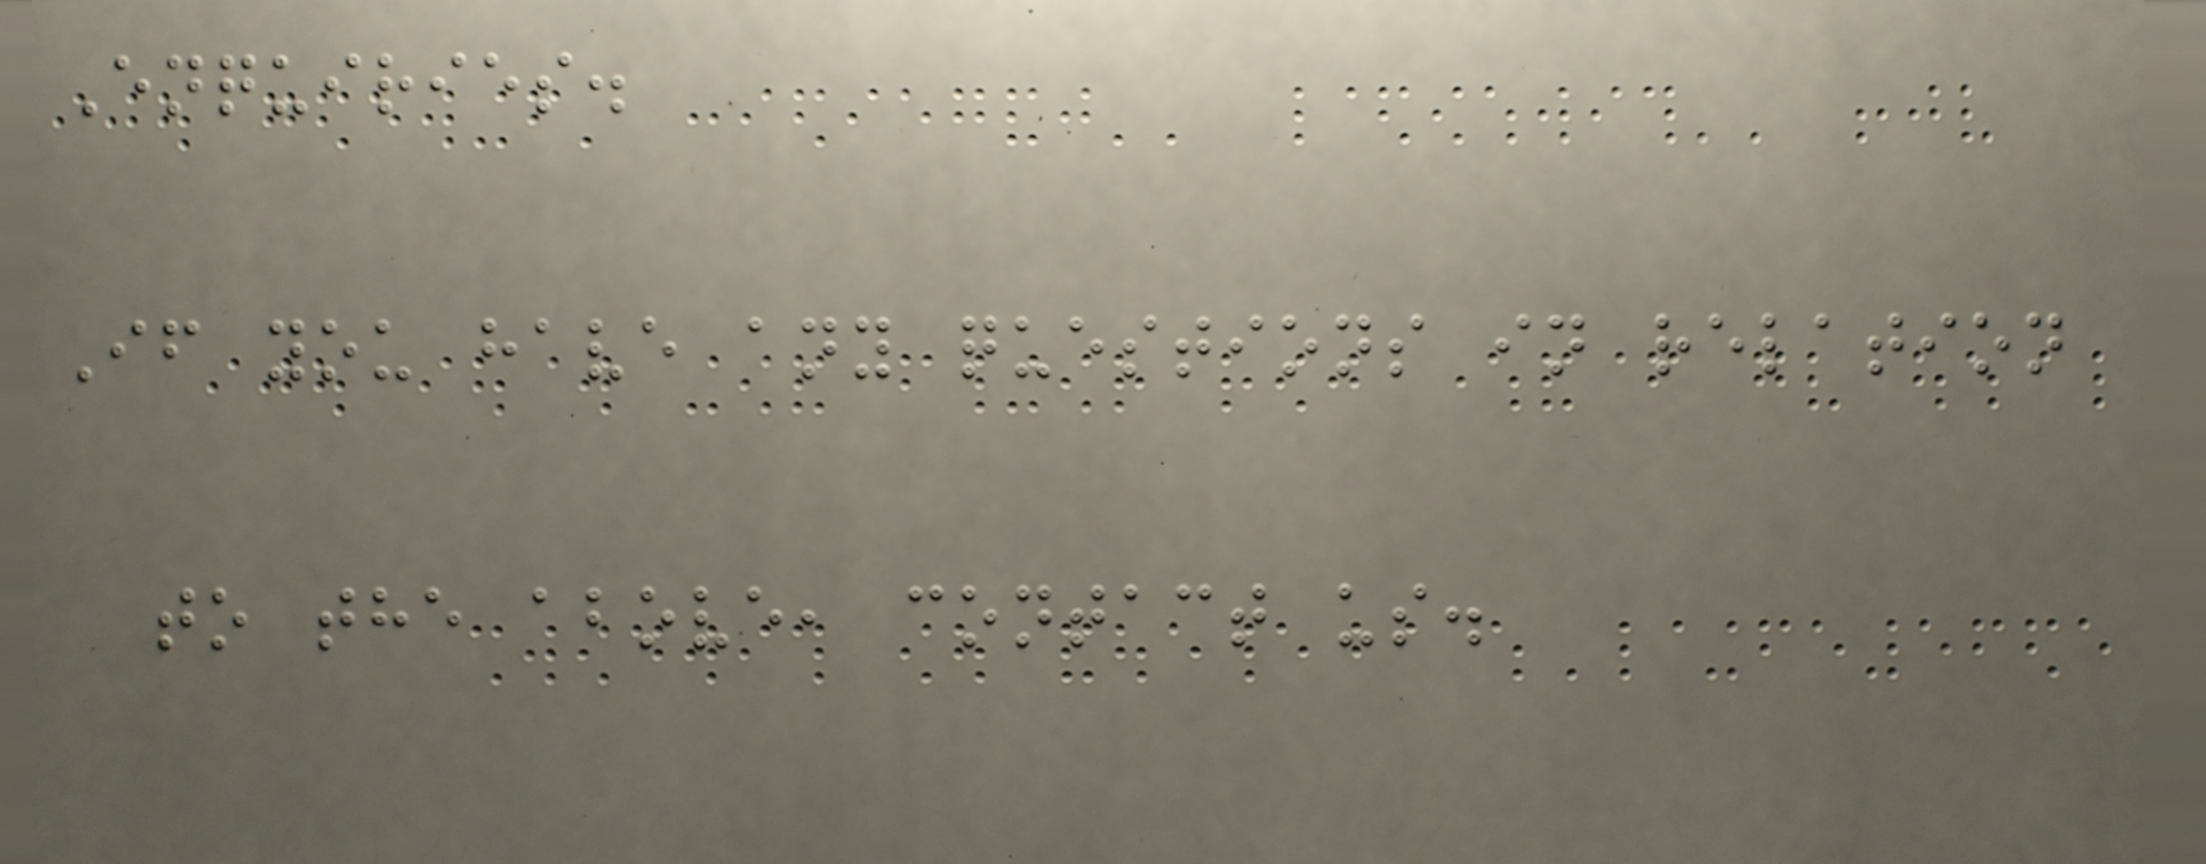Enquiries.
If you have any questions in relation
to the above, contact us.
